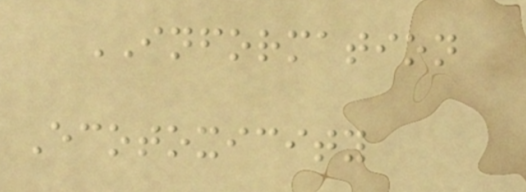INFORMATION
Ecotoxicity
